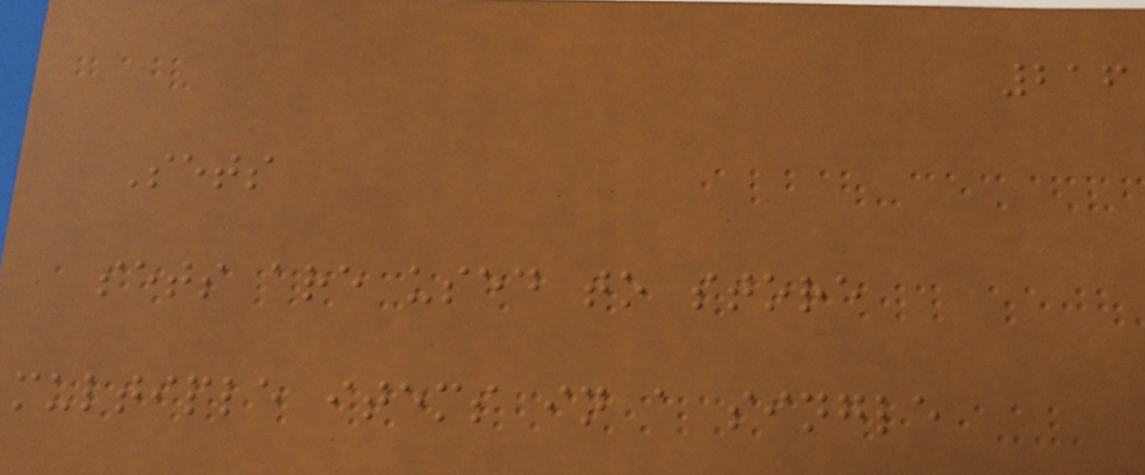216
Sets
sets are used to store
multiple items in a single
